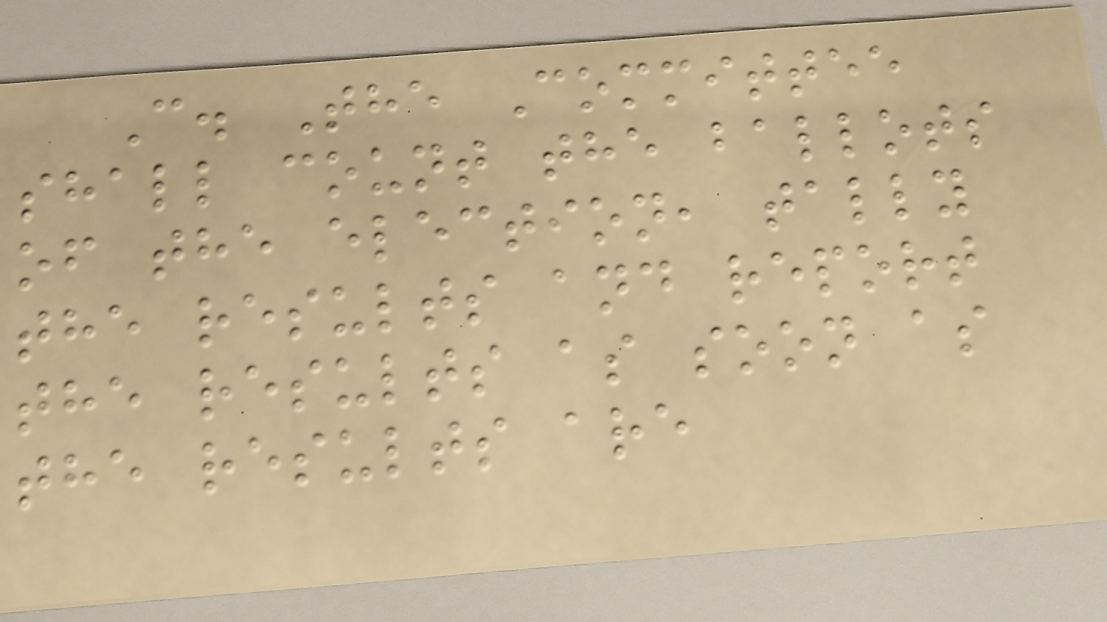C. The Committee
shall count the ballots
of the election, tally
the results and report
the results as soon as
the results are
